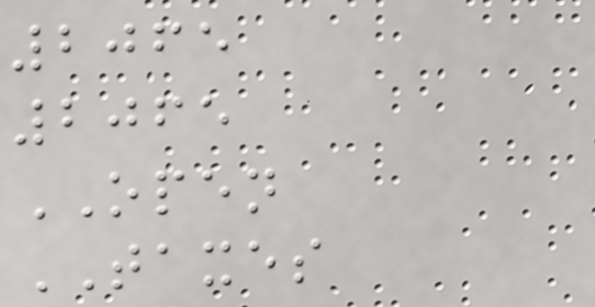2065
2065
OPEN
TAXES
